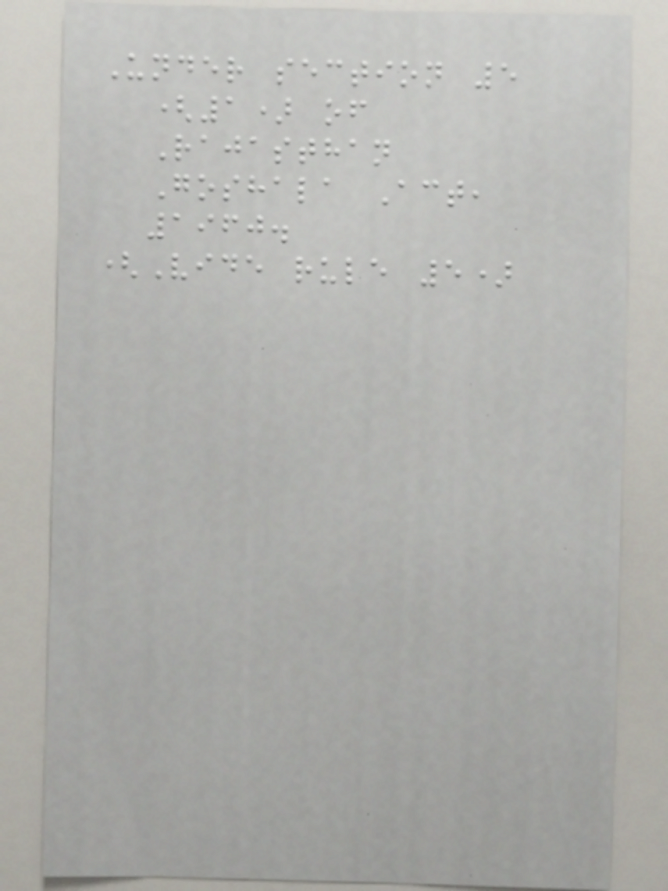Under section 5
(1) of
Rajasthan
Goshala Act,
1960.
(Vide rule 5)
